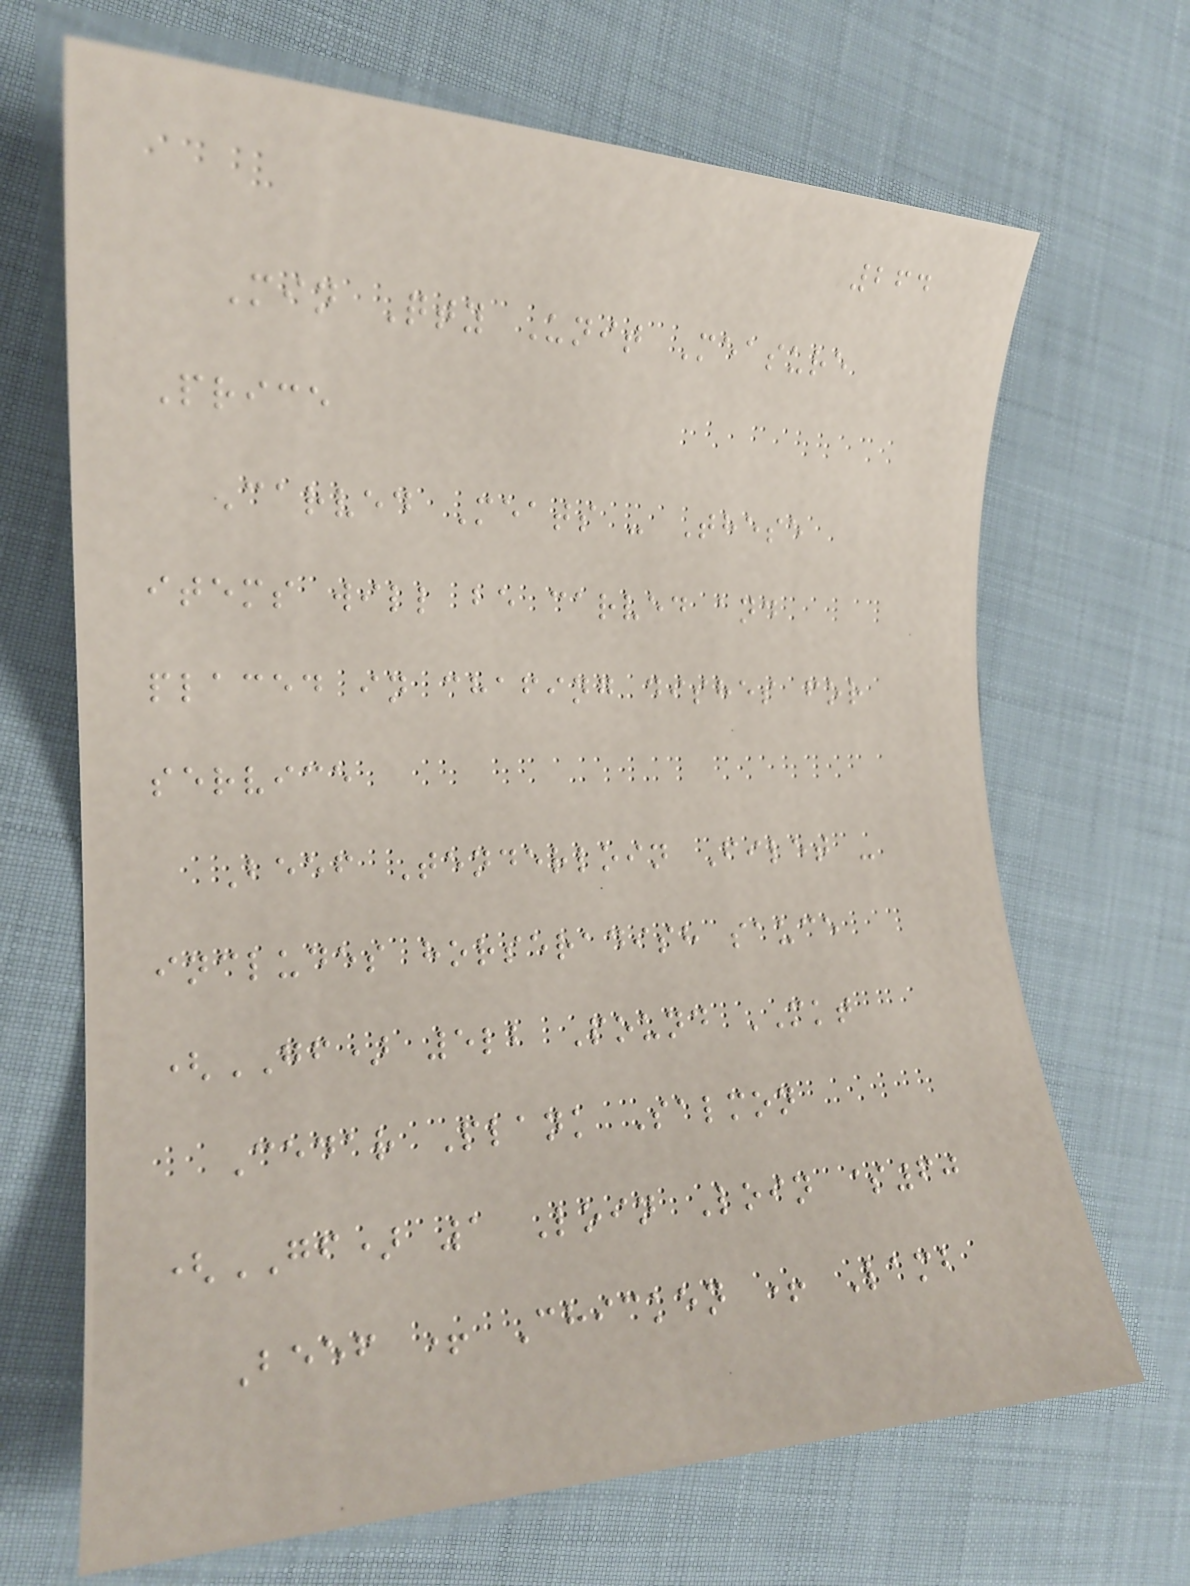264
Min Qty Unit Measure
Price
Carved Meats - These
items will be carved and
placed in chafing dishes for
service
Beef Tenderloin Filet -
includes horseradish sauce
(GF) 5lb Pound MKT
Cedar Plank Salmon
(GF) 1 Loin Loin $60
Beef + Chicken + Lamb
